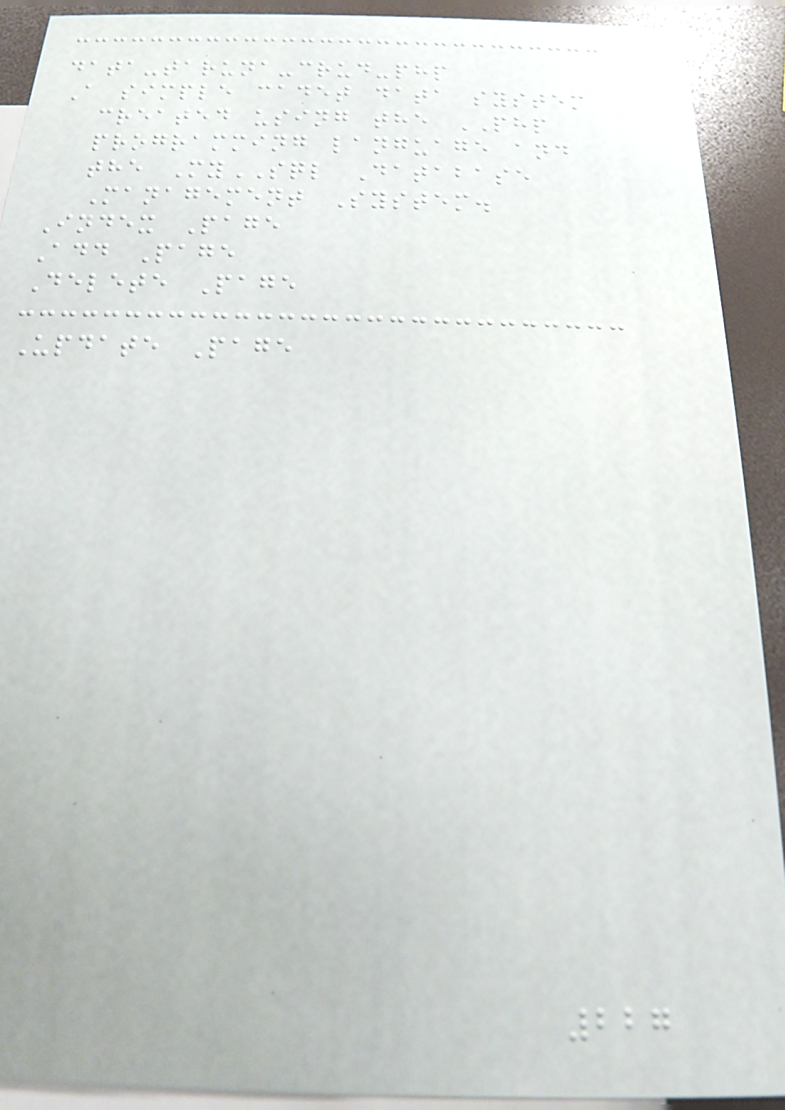data-taruna-crud-php
A simple cadet data system
created using the PHP
programming language and
the MySQL Database
Management System.
Index Page
Add Page
Delete Page
Update Page
227
